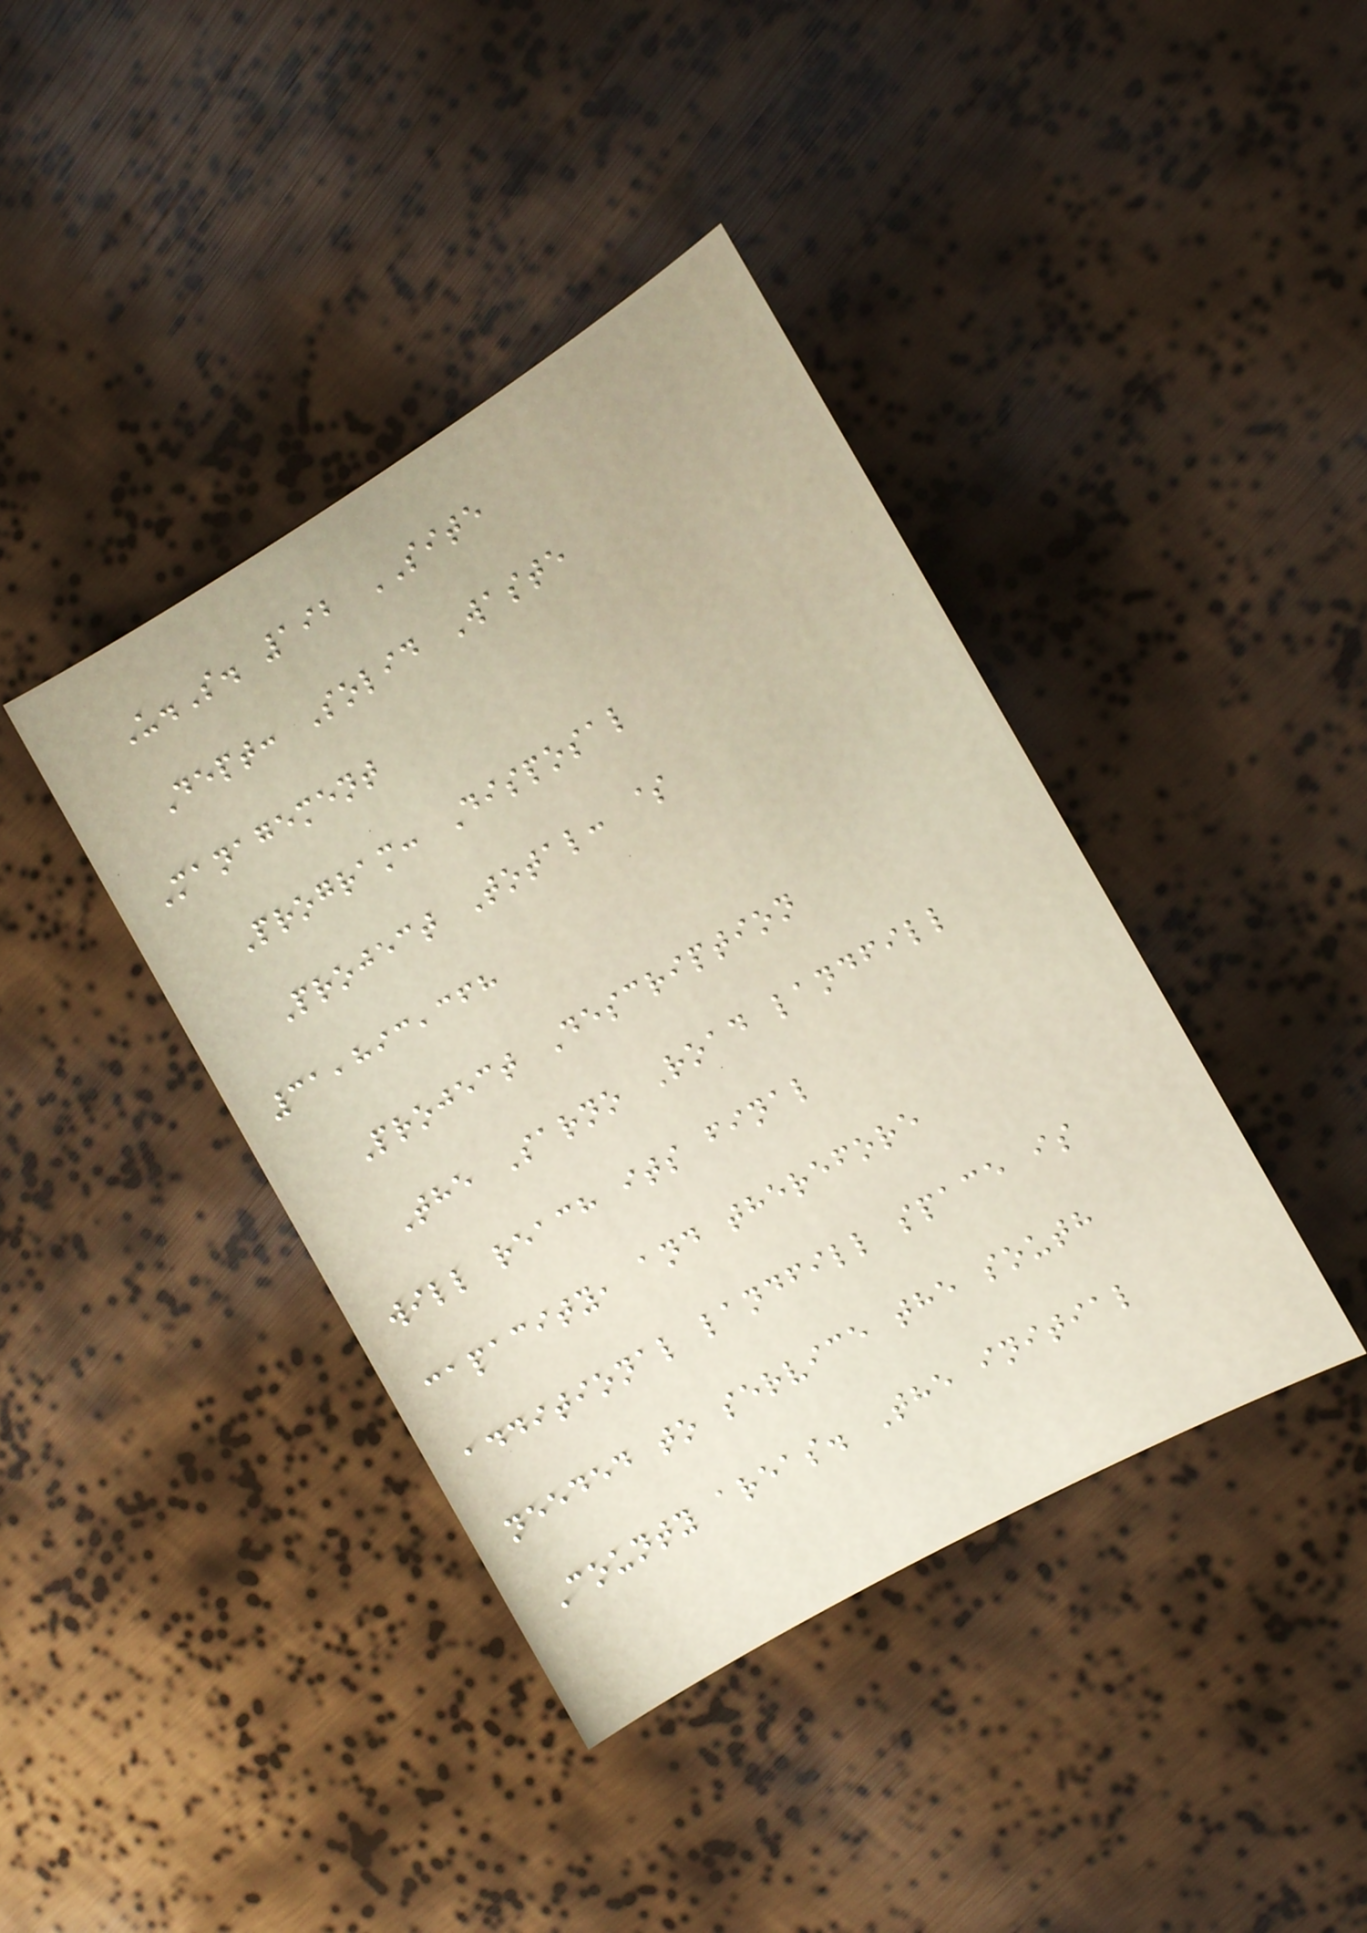U.S. 192 SITE
Dept: Solid Waste
Management
Program: Disposal
Project Total: $
31,893,368
Project Description
The Sarno Road landfill
will reach its final
capacity, and therefore
additional landfill space is
needed to service the south
County areas. The initial
